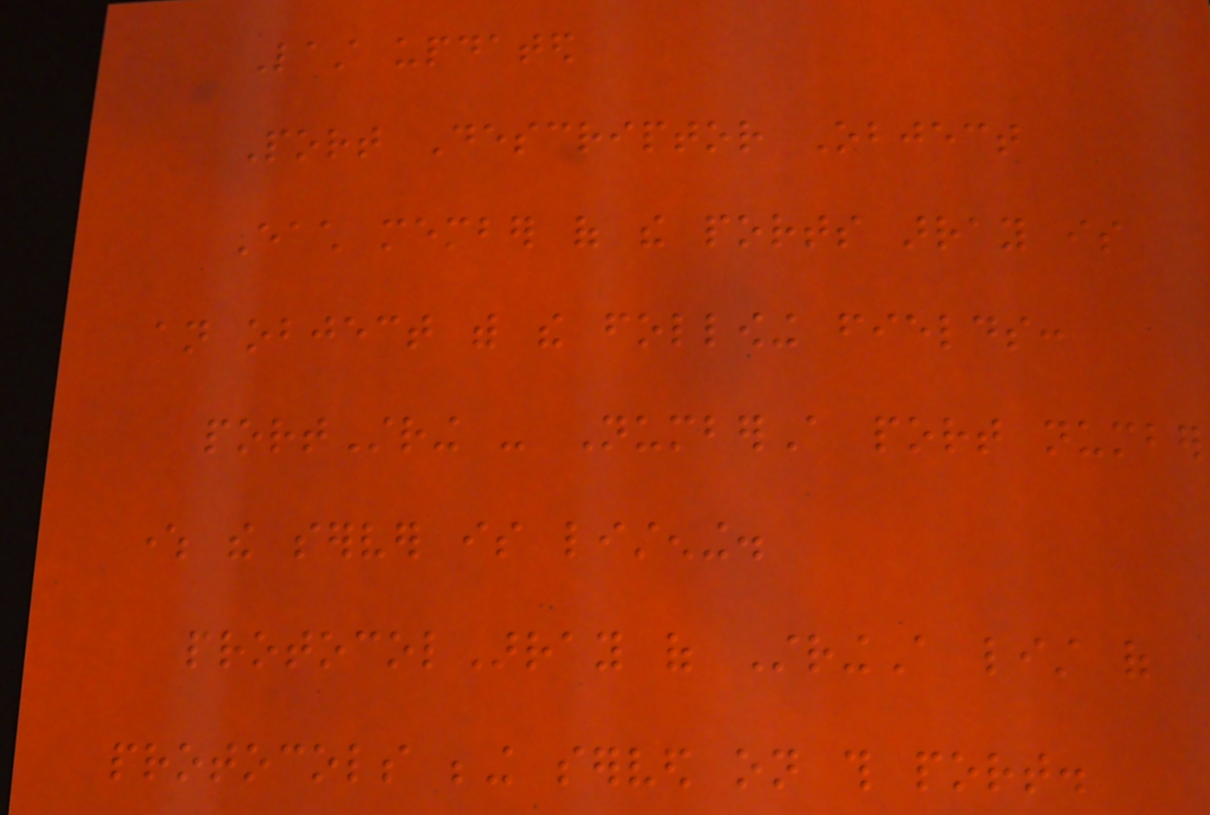Last updated
Port Descriptor Object
Each member of the ports array is
an object with the following fields:
portString - NumberA port number
where the server is listening.
protocolArray of StringA list of
protocols being served on this port.
